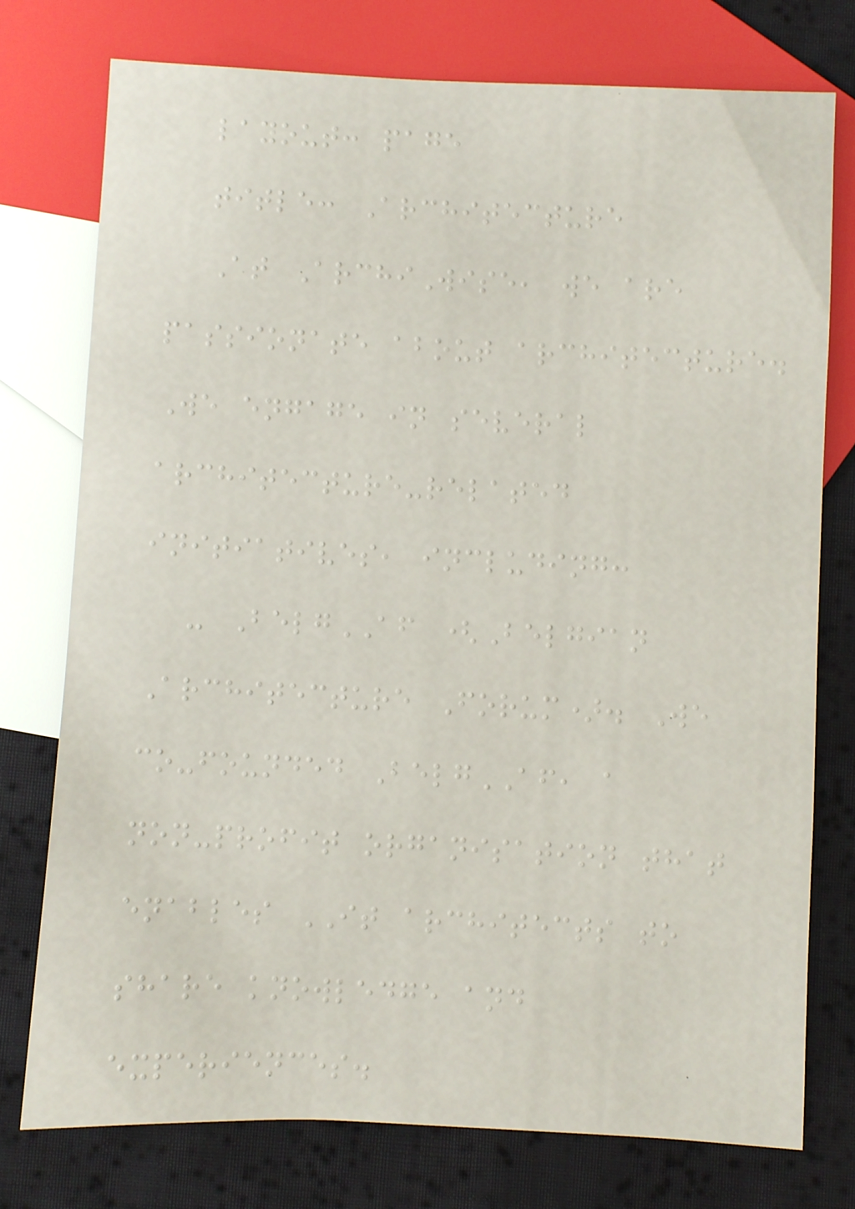layout: page
title: Architecture
At ArchiWise, we are
passionate about architecture.
We engage in several
architecture-related
initiatives, including:
- BelgAF (Belgian
Architecture Forum). We
co-founded BelgAF, a
non-profit organisation that
enables IT architects to
share knowledge and
experiences.
